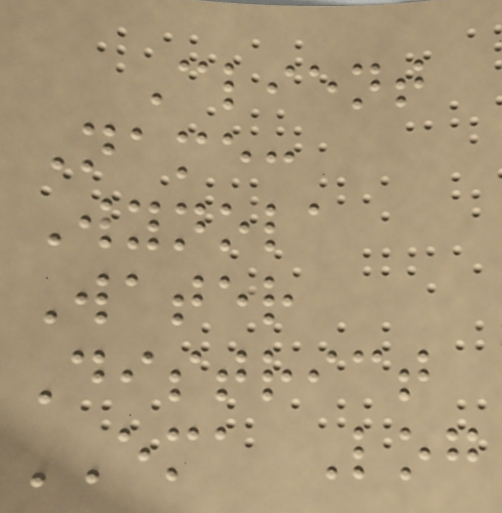Client
Name:
Wynola
Water
District
EMA Log
